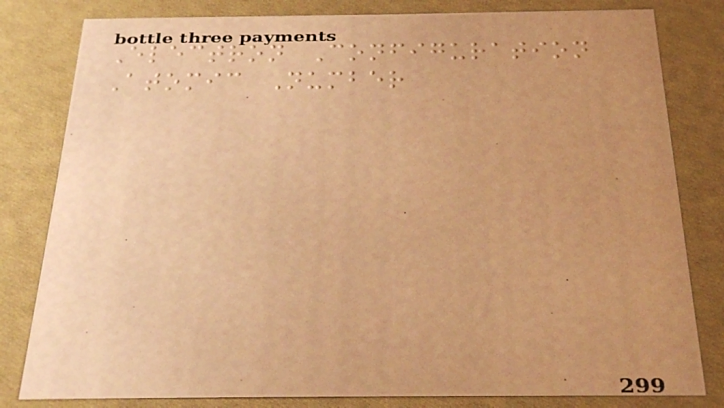Electron Configuration
Atomic Number
